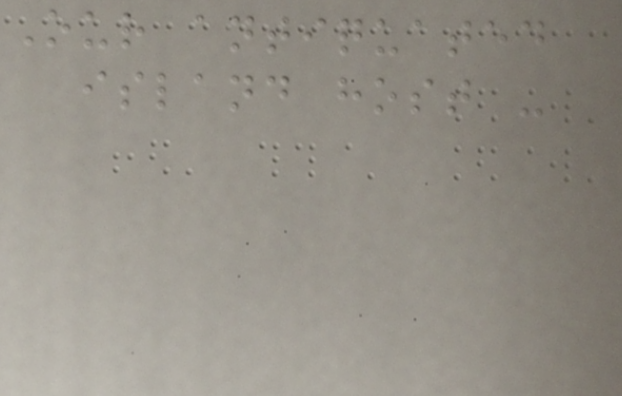Our antiquated
island host -
